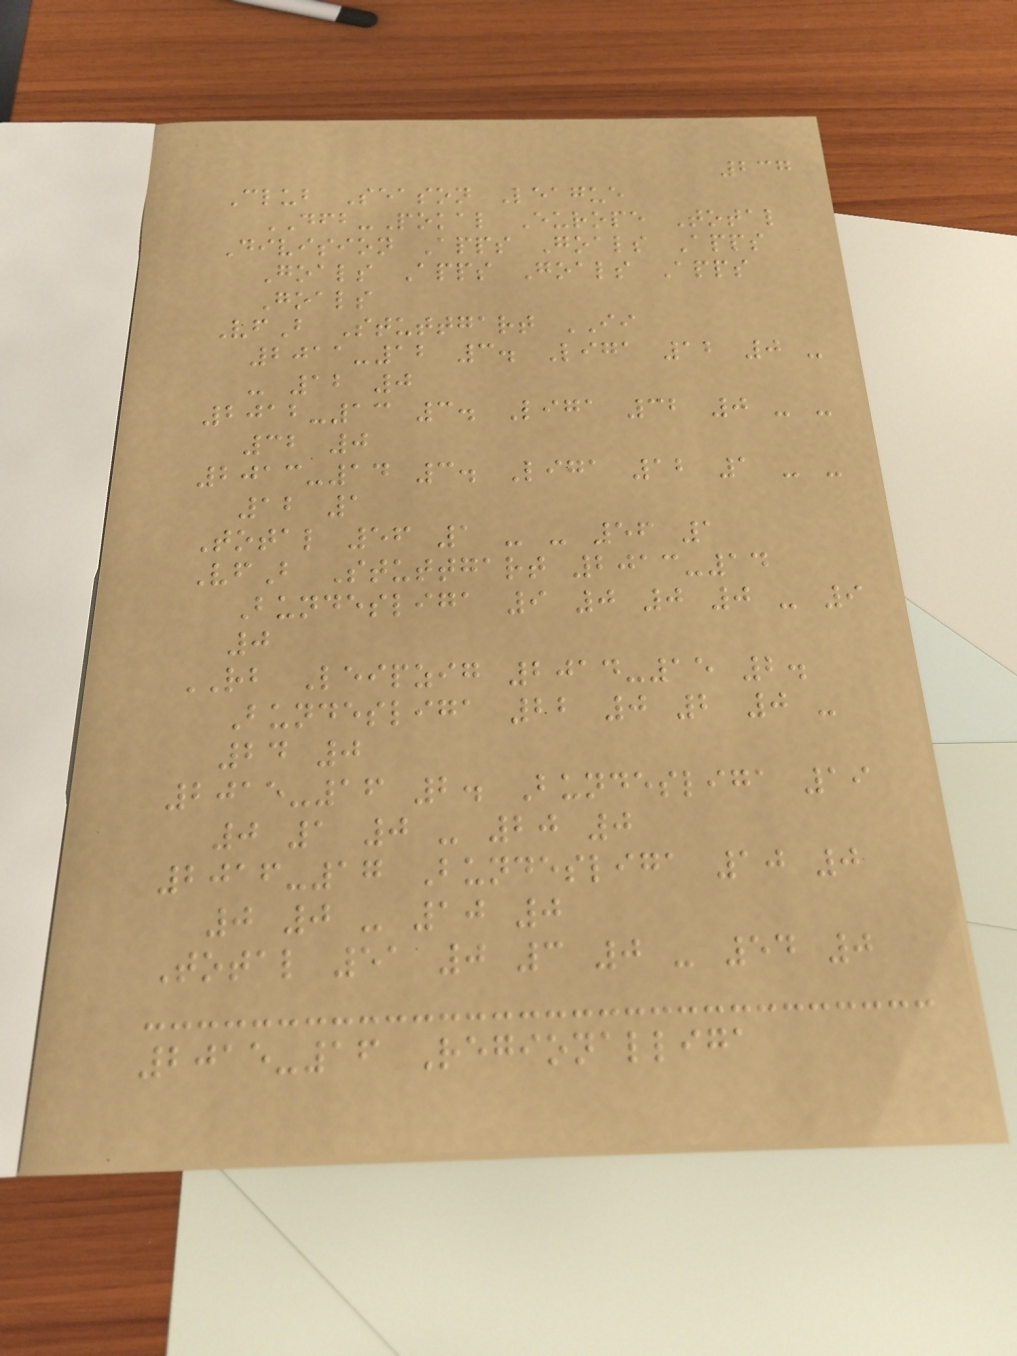237
Club Season League
DFB-Pokal Europe Total
Division Apps Goals Apps
Goals Apps Goals Apps
Goals
VfB Stuttgart II
2011-12 3. Liga 12 0 -
- 12 0
2012-13 3. Liga 32 0 - -
32 0
2013-14 3. Liga 12 1 - -
12 1
Total 56 1 - - 56 1
VfB Stuttgart 2013-14
Bundesliga 9 0 0 0 - 9
0
RB Leipzig 2014-15 2.
Bundesliga 22 0 2 0 -
24 0
2015-16 2. Bundesliga 19
0 1 0 - 20 0
2016-17 Bundesliga 10 0
0 0 - 10 0
Total 51 0 3 0 - 54 0
2015-16 Regionalliga
